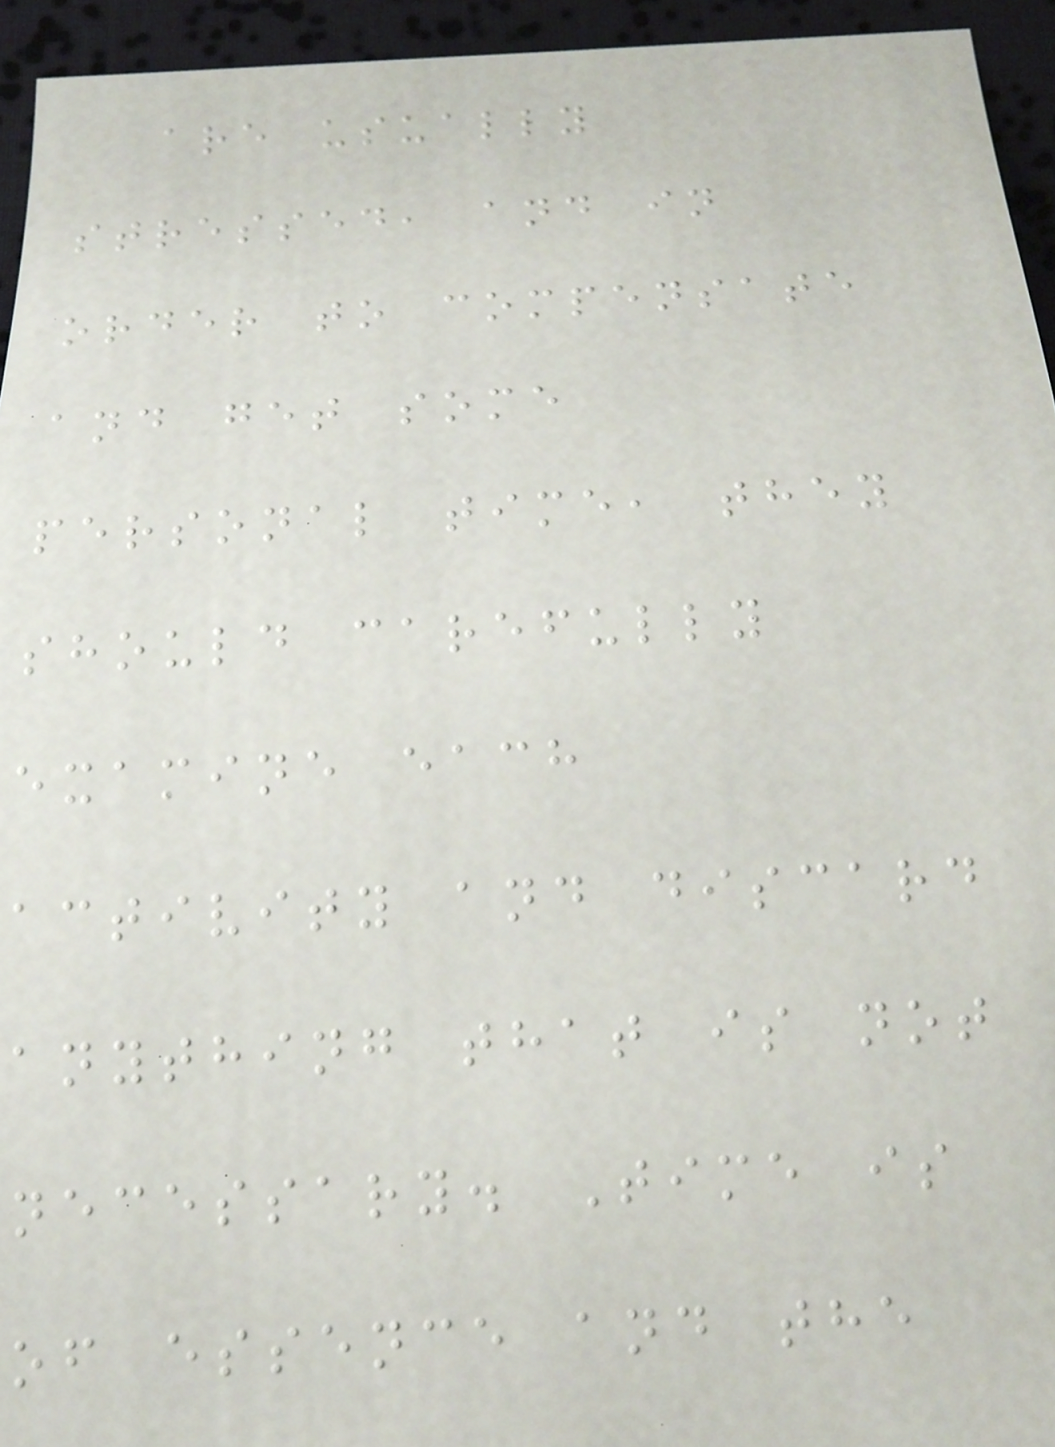are usually
stressed, and in
order to compensate
and get some
personal time, they
should carefully
examine each
activity and discard
anything that is not
necessary. Time is
of essence and the
